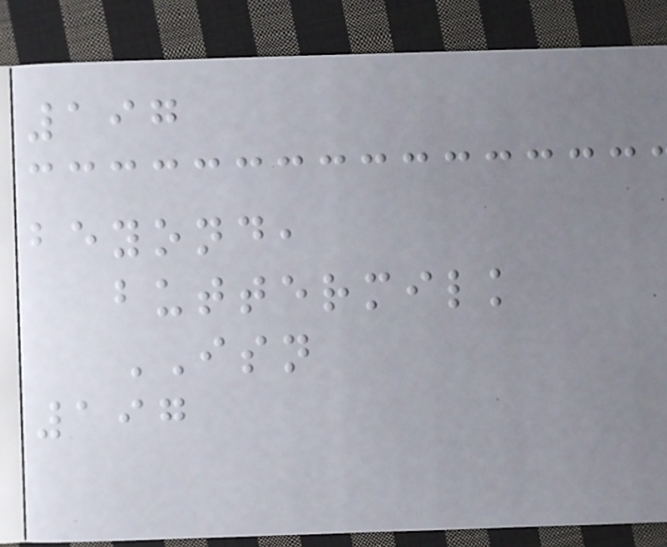197
beyond,
buttermilk
ISN
197
